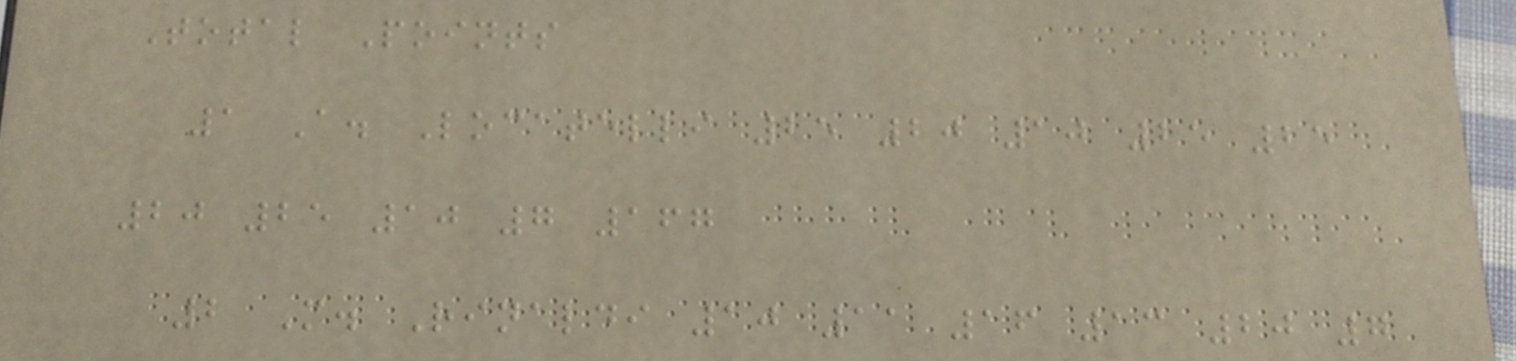Total Points
1 A. Locatelli 25 20 10 25 25
20 25 10 7 167
2 M. Rinaldi 10 11 16 13 20 7
